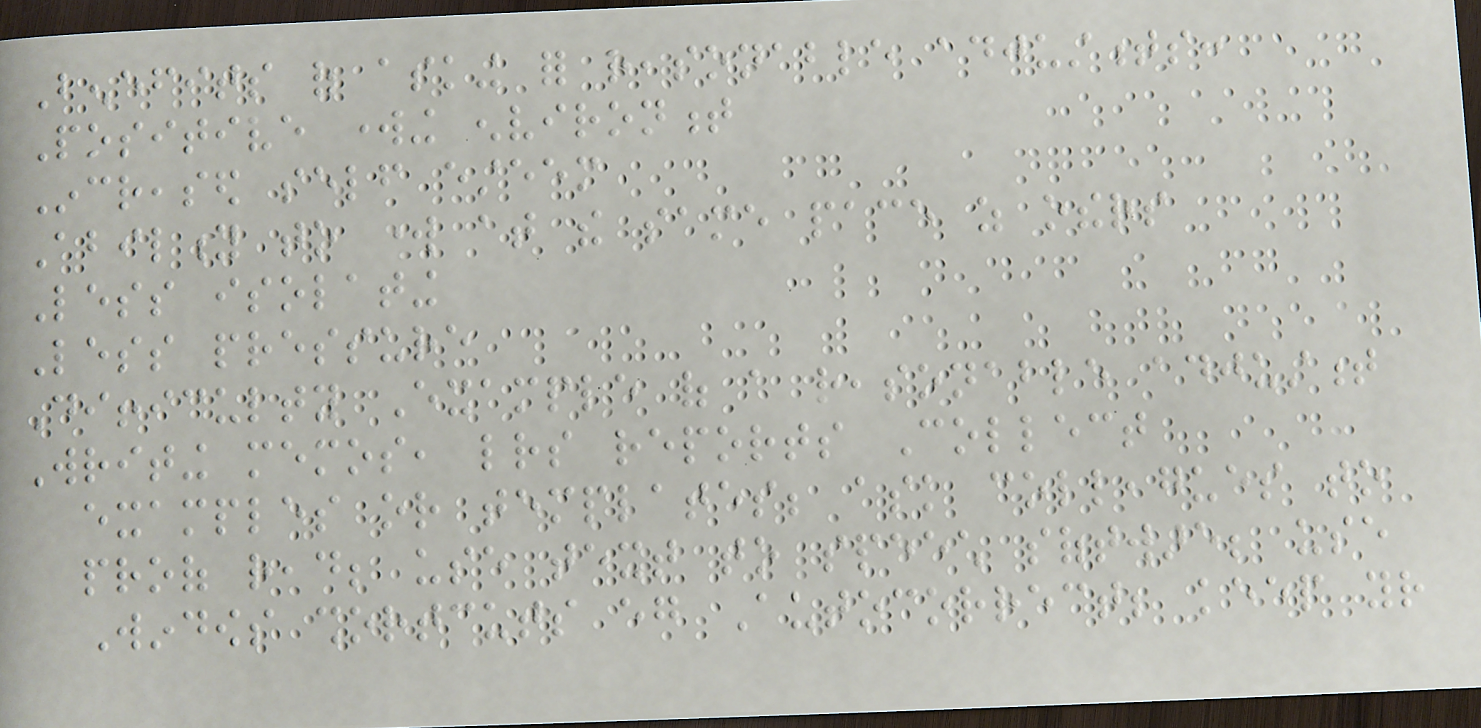Benefits of asking for reasonable adjustments:
Positive working environment
Increased self esteem
Ability to work at the same pace as others
Less isolating
Less pressure
Difficulty Example of a reasonable adjustment
Writing memos, letters reports Collect
examples or templates; ask colleagues to
proof read; use text to speech software; use
Windows shortcuts eg Autocorrect; keep your
